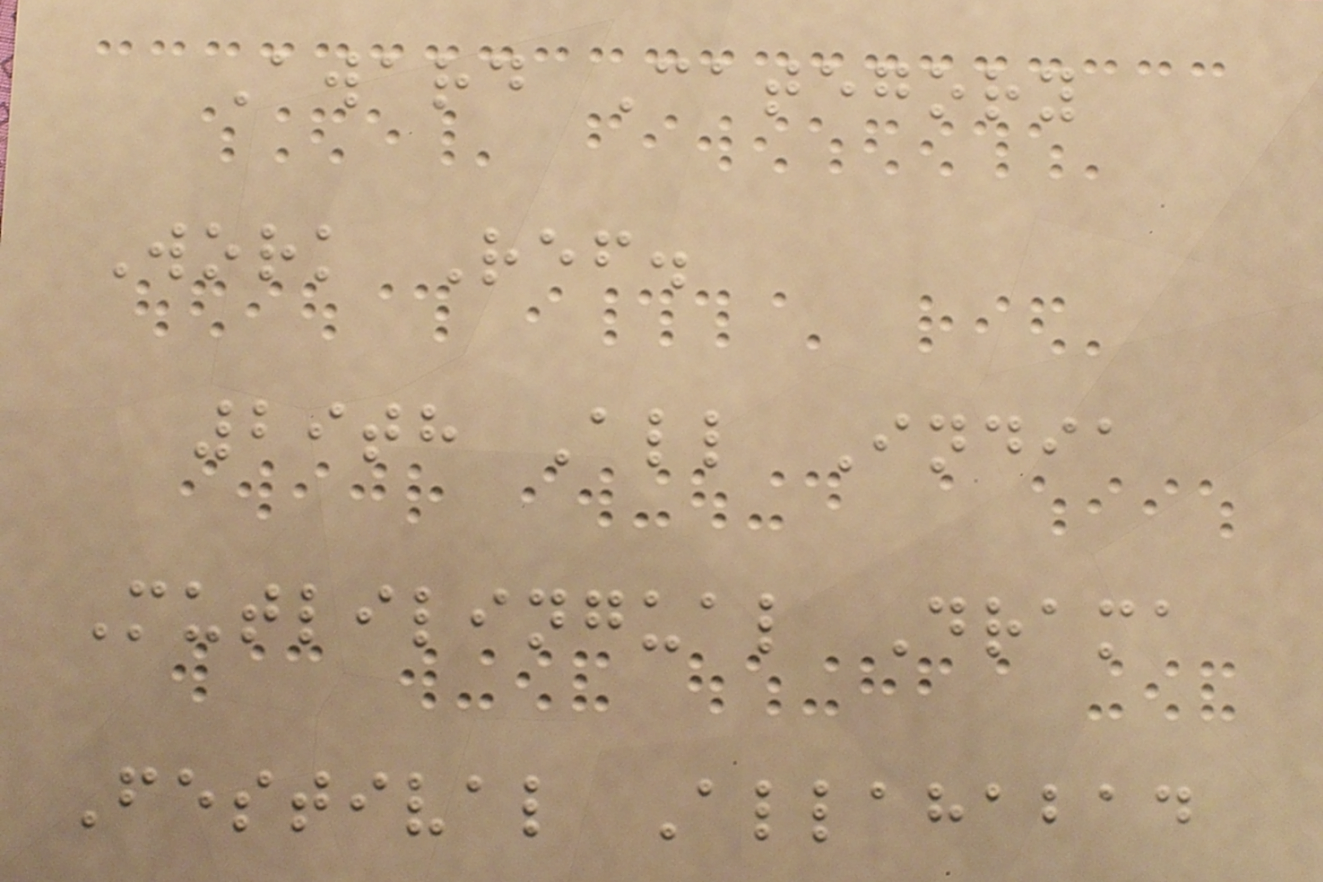Award Category
Work Ref.
29th All India
Mutlilingual Drama
Festival Allahabad
